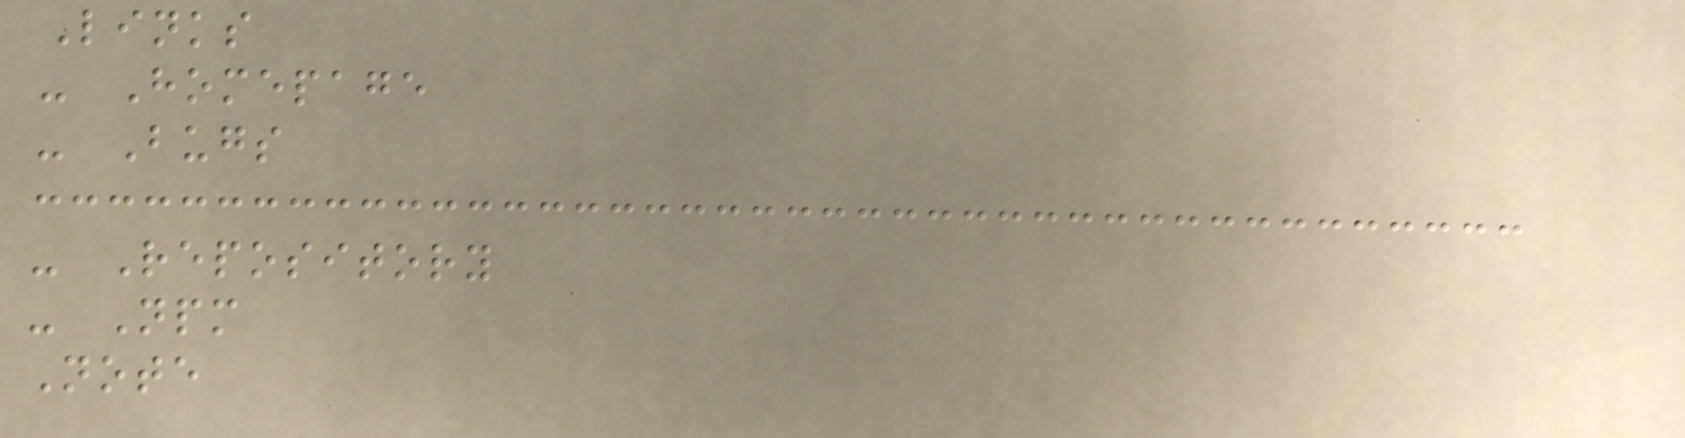Links
- Homepage
- Bugs
- Repository
- Npm
Note
